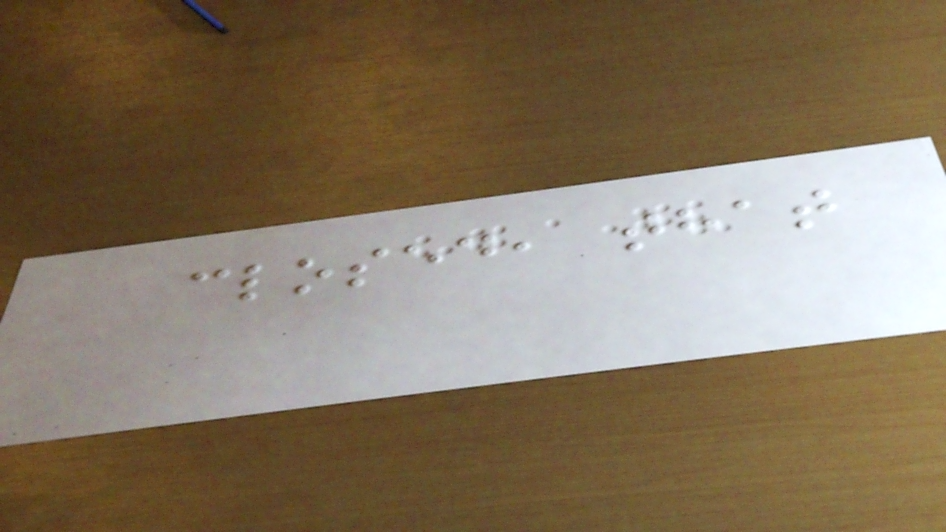closed, that
